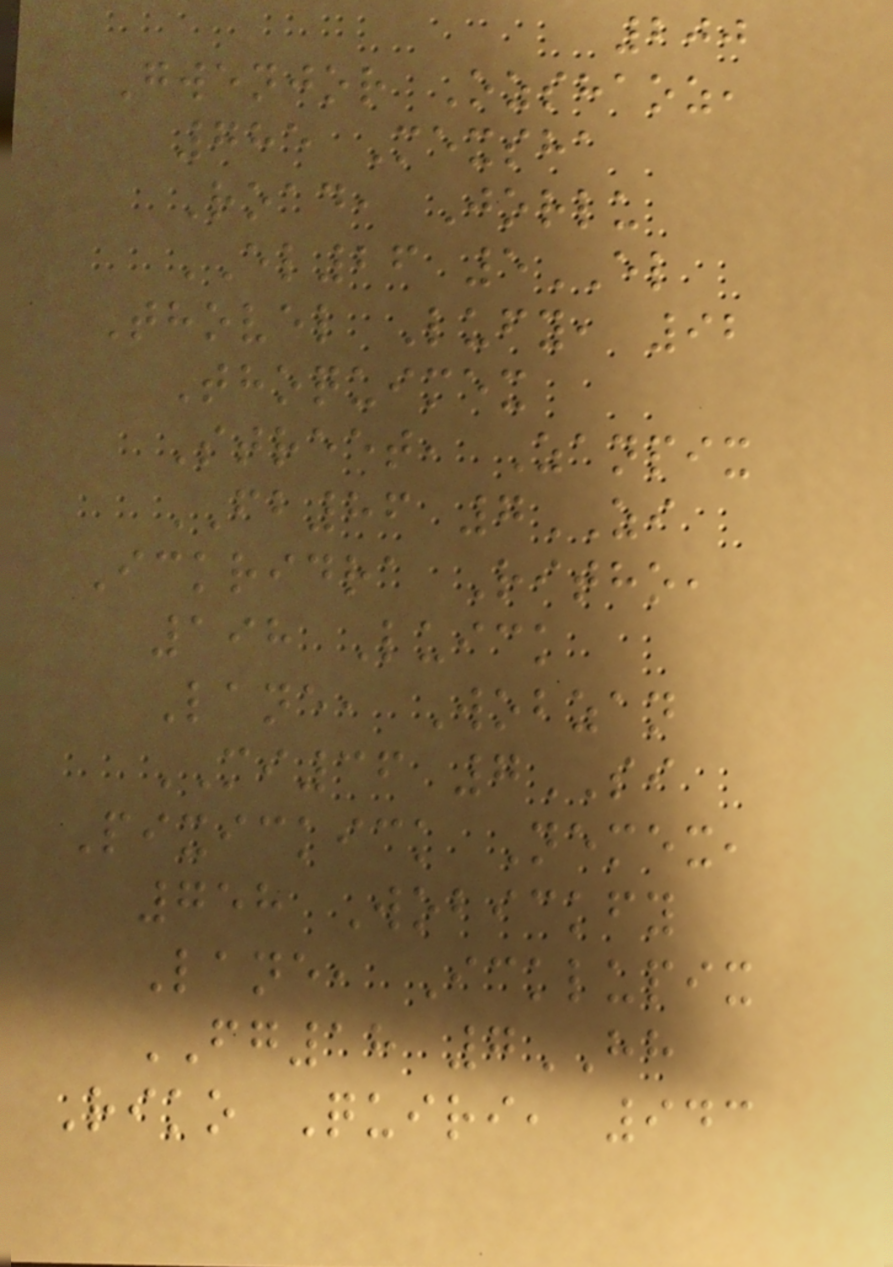200
Gwenjor Ozshaoz,
785 Mexsha
Road, Jorlu
EL26 5EL
Thovel Lufy, 92
Thoquimex
Street, Zanpix
FB86 7ZI
Ickridra Ritho,
198 Luick
Lane, Wobzan
MI36 7SI
Pixickick Nemex,
758 Wobickfy
Lane, Icklupix
FG18 7HH
Riko Quiri, 943
